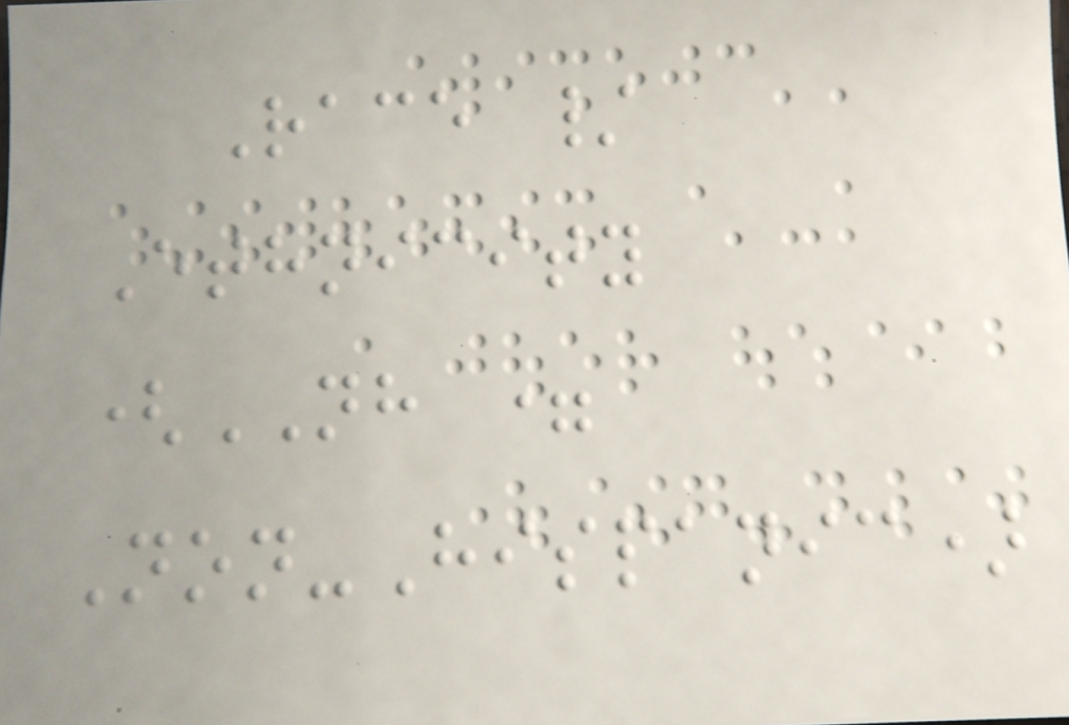Race /
Ethnicity
(NH =
Non-Hispanic)
